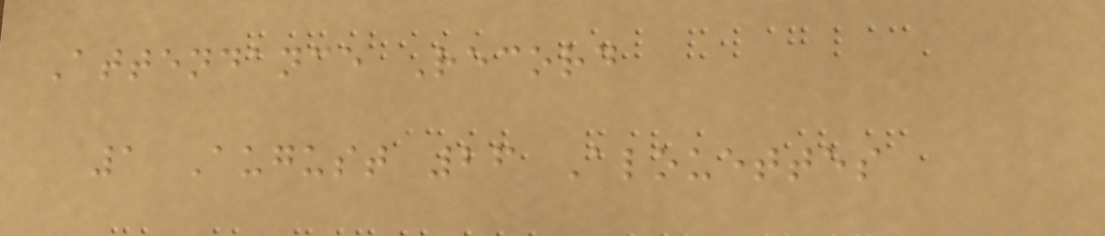Attendance Record
1 August 26 Alouettes
